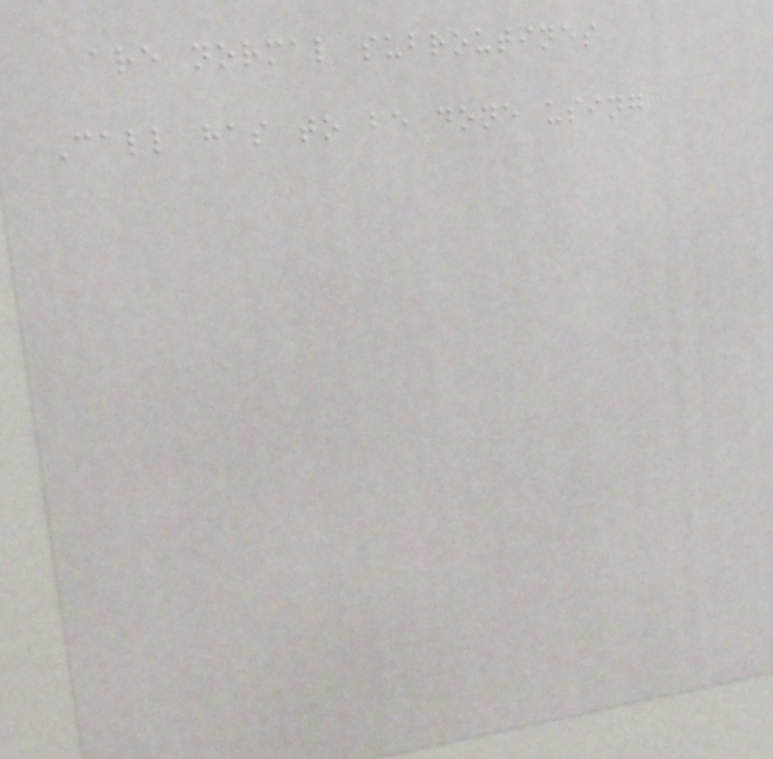are normal subroutines
Call has to be done using
